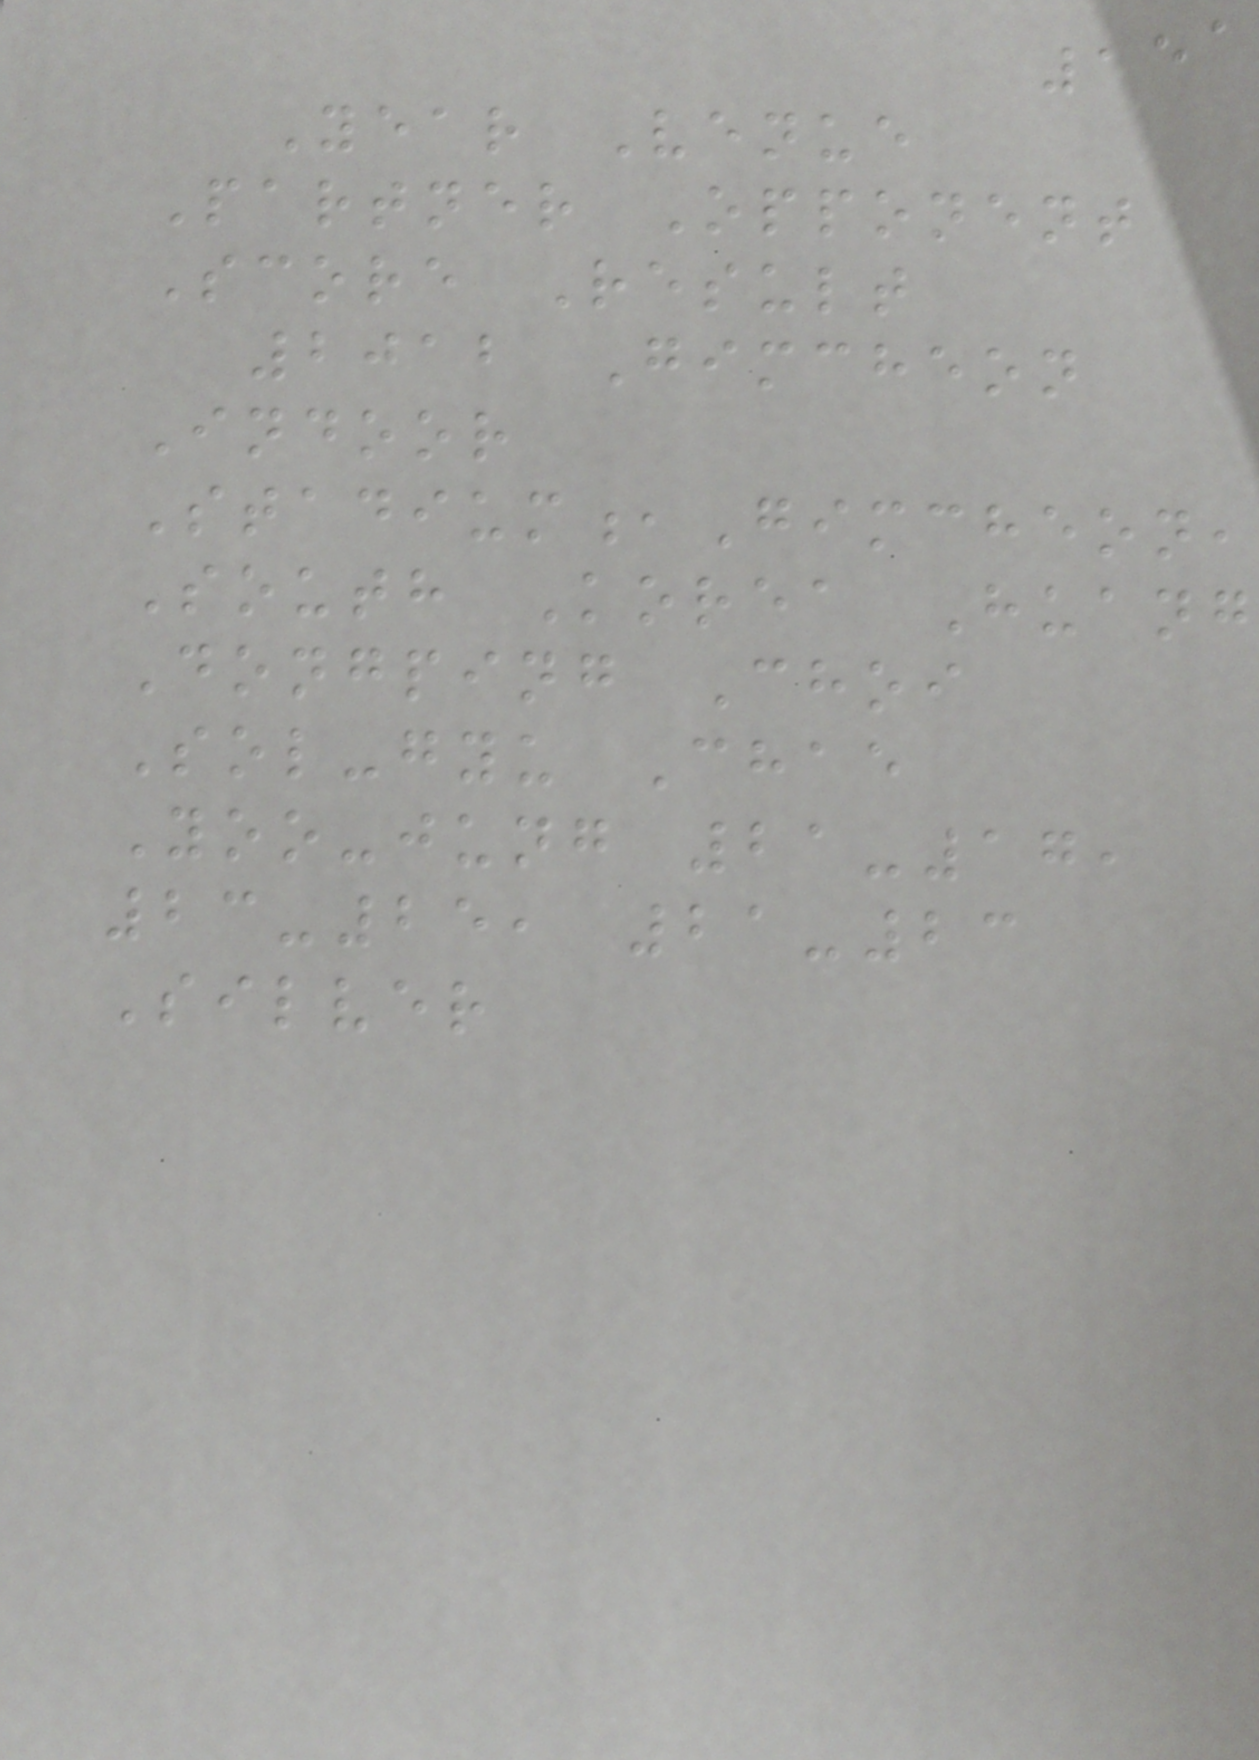151
Year Venue
Partner Opponent
Score Result
2012 Gimcheon
Indoor
Stadium,Gimcheon,
South Korea Huang
Dongping Choi
Sol-gyu Chae
Yoo-jung 21-17,
23-25, 21-23
Silver
